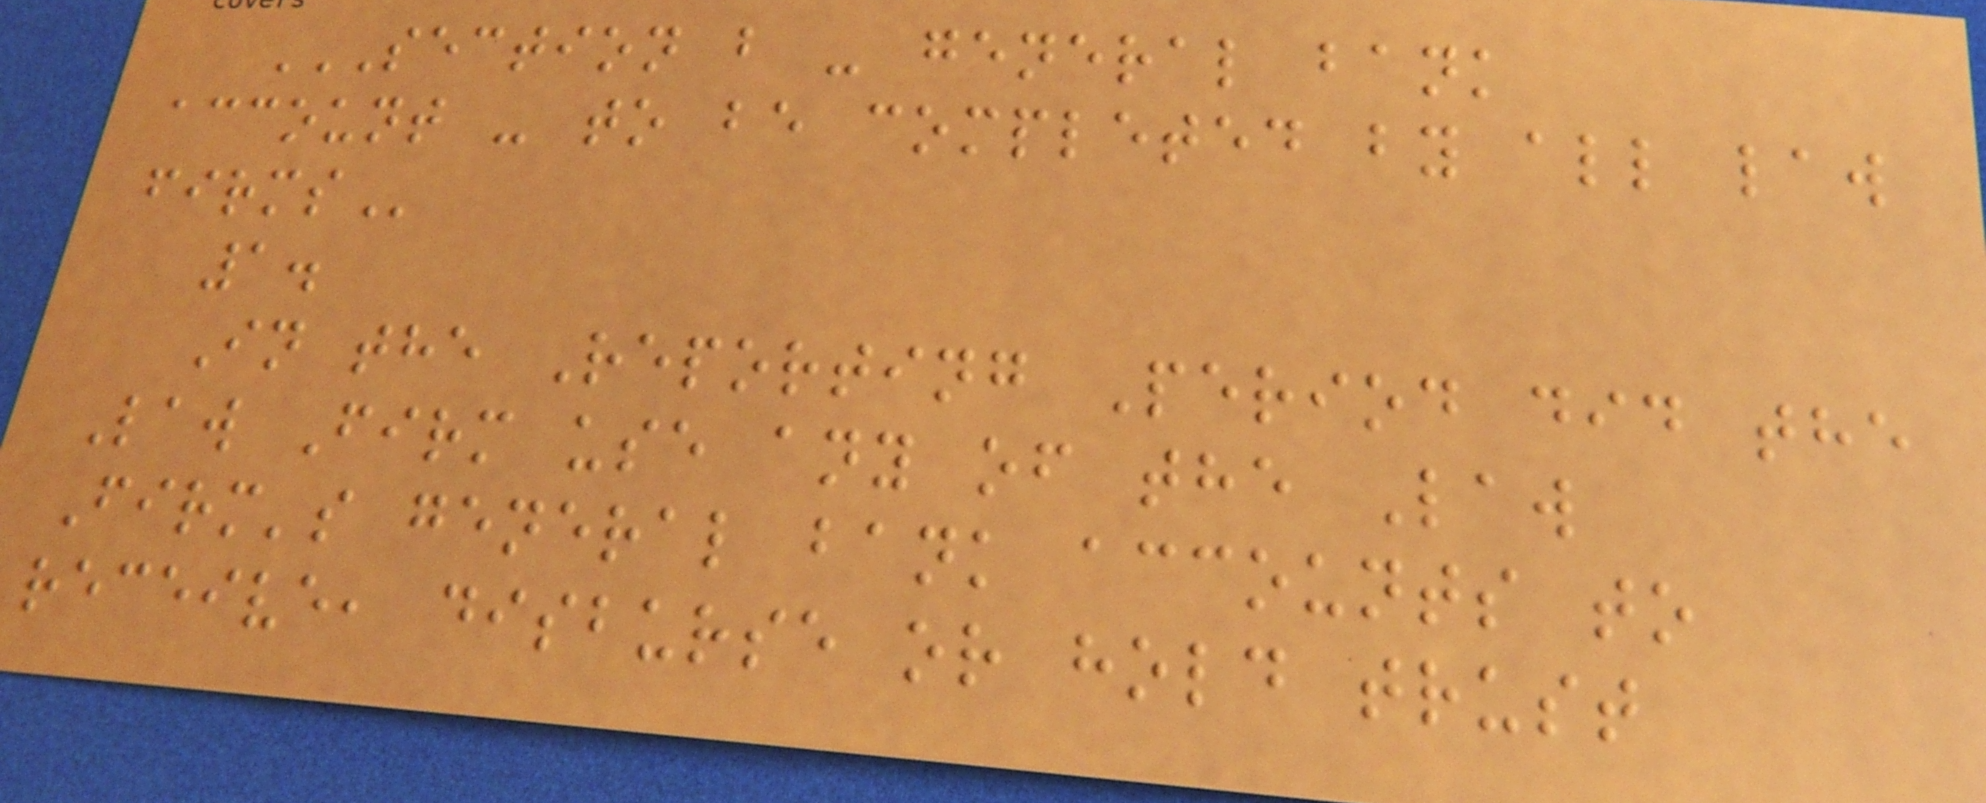SECTION B - GENERAL BANK
ACCOUNT - TO BE COMPLETED BY ALL LAW
FIRMS
1.
In the Reporting Period did the
Law Firm use any of the Law
Firm's general bank accounts to
receive, disburse or hold trust
